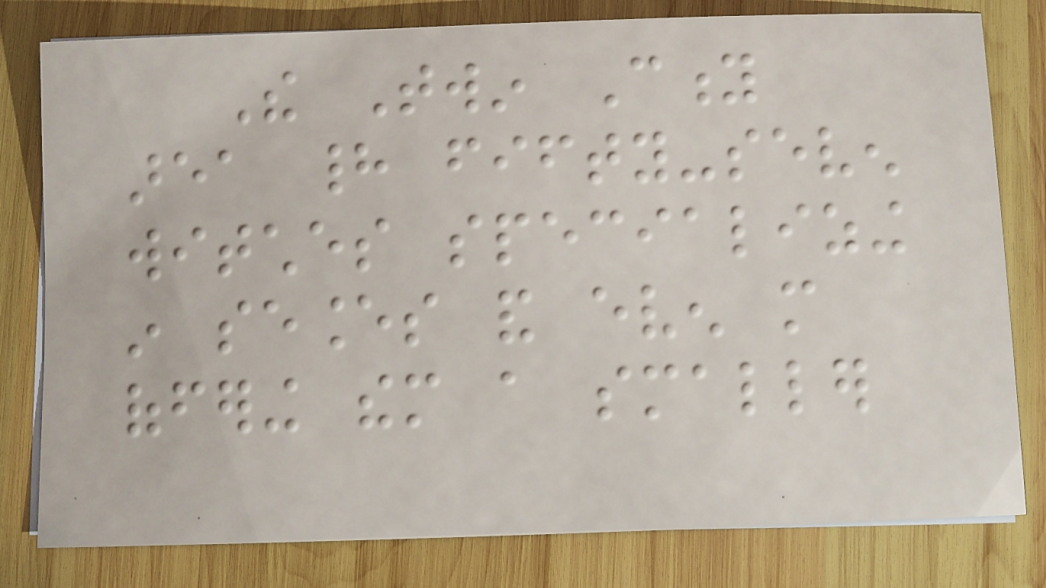The Twin City
area had fifty-seven
witches specializing
in seances and even more
offering them a smaller
